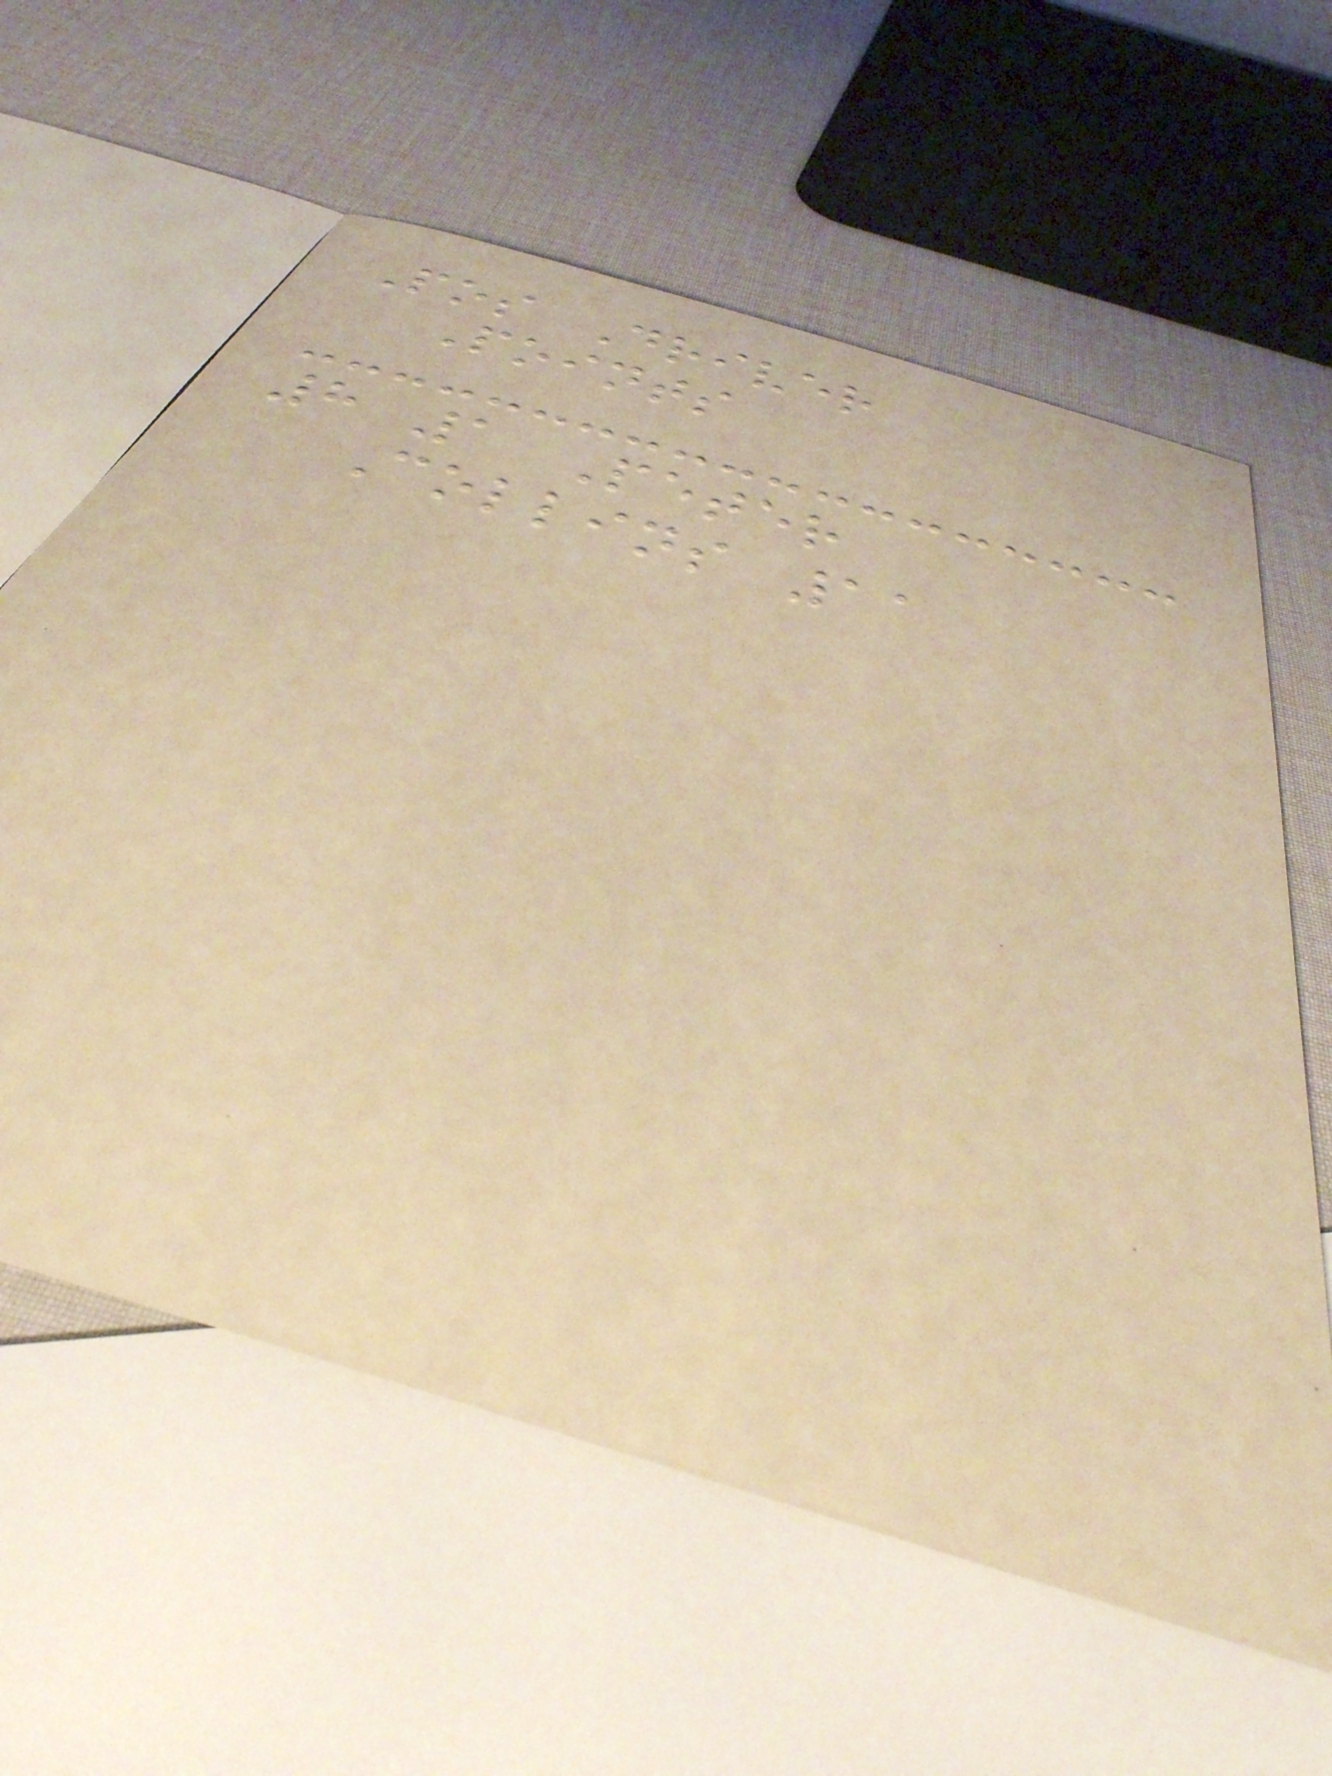Pos Driver
Points
8 1 Peter
Collins 11
